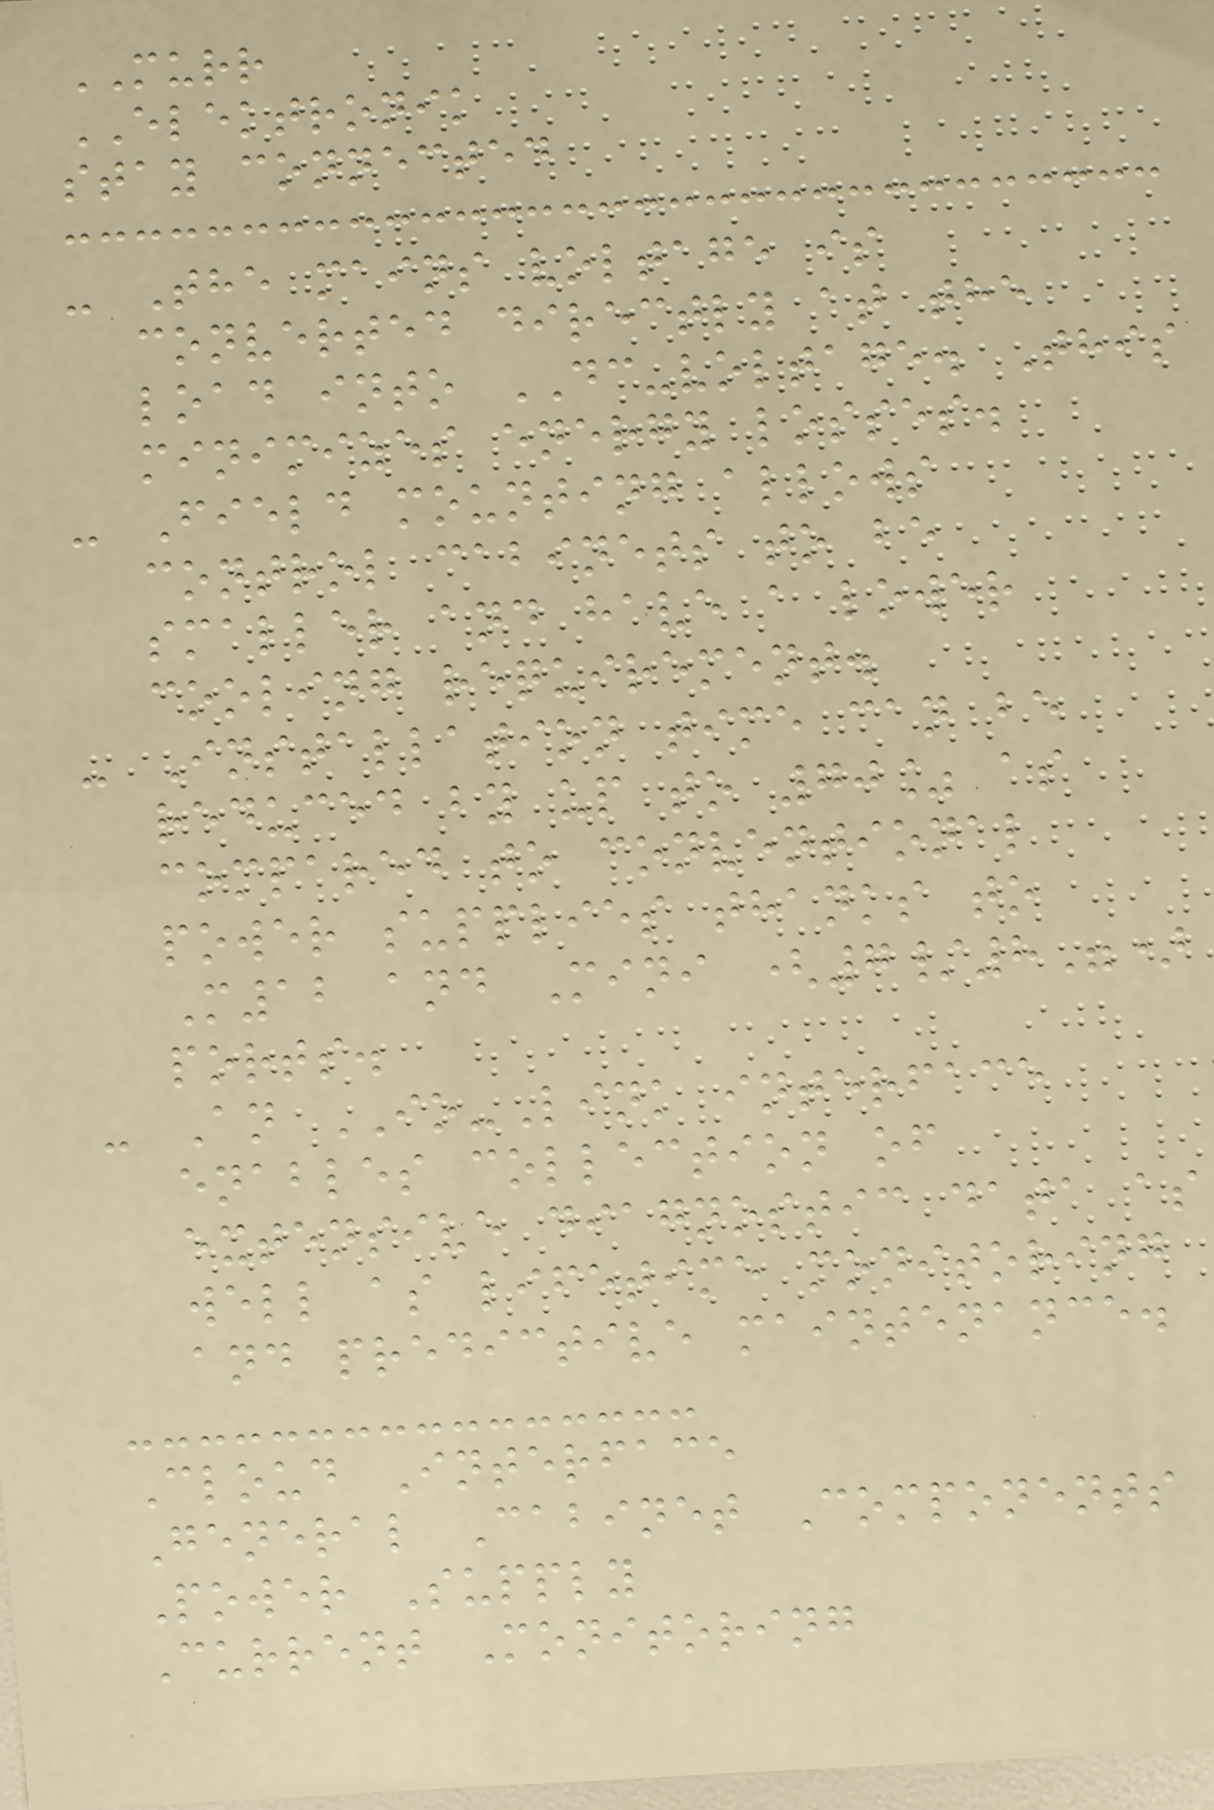MURR
ELEKTRONIK
stay connected
- The mains voltage is
converted directly at the
load into DC-voltage. This
minimizes energy losses.
- Field mounting allows
control cabinets to be
smaller and have a lower
cooling requirement.
- Installation time can be
reduced by up to 70% as
compared to conventional
power supplies thanks to
M12 and Mini (7/8")
ports.
- An IO-Link interface
enables collection of
extensive diagnostic data as
well as lifetime monitoring
and predictive maintenance.
Cloud Interface
General Cabinet Components
Power Supply
Current Monitoring
